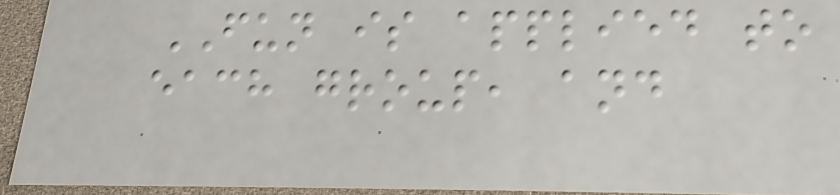FUN is applied to
each group, and
